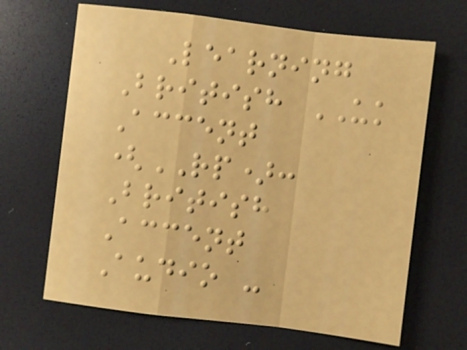Learning
British UK
Accent
(RP):
British
Accent
Audio -
